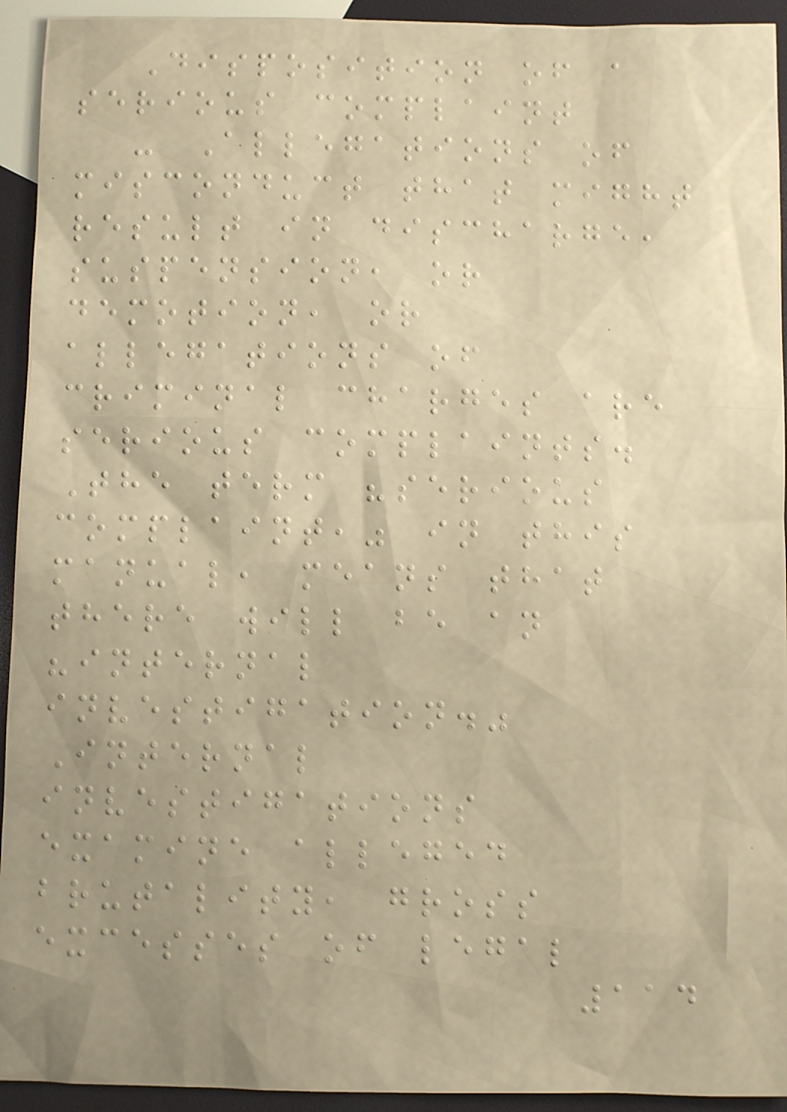Disposition of a
serious complaint
- Allegations of
misconduct that might
result in discharge,
suspension, or
demotion, or
allegations of
criminal charges are
serious complaints.
The term "serious
complaint," in this
manual, means that
there will be an
"internal
investigation."
Internal
investigations
examine alleged
brutality, gross
excesses of legal
114
